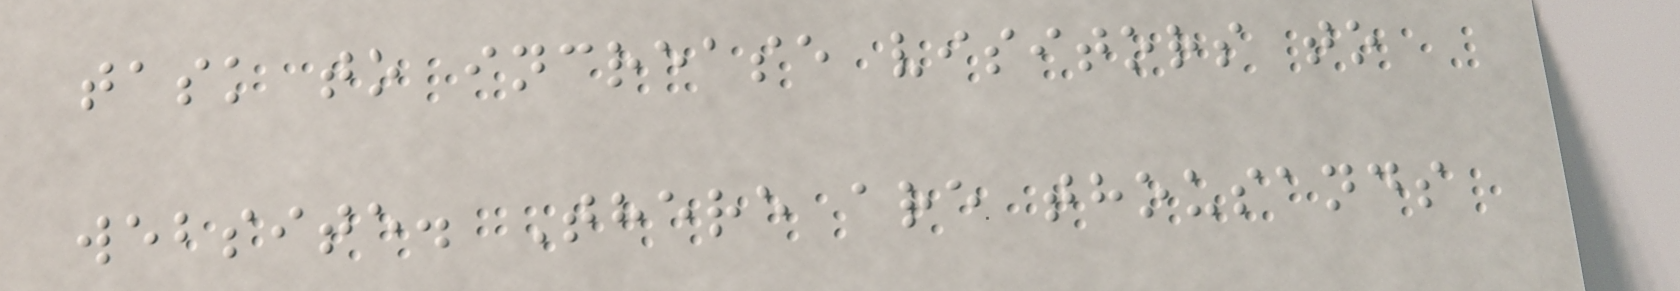task to increase visitors to
website. There are thousands
